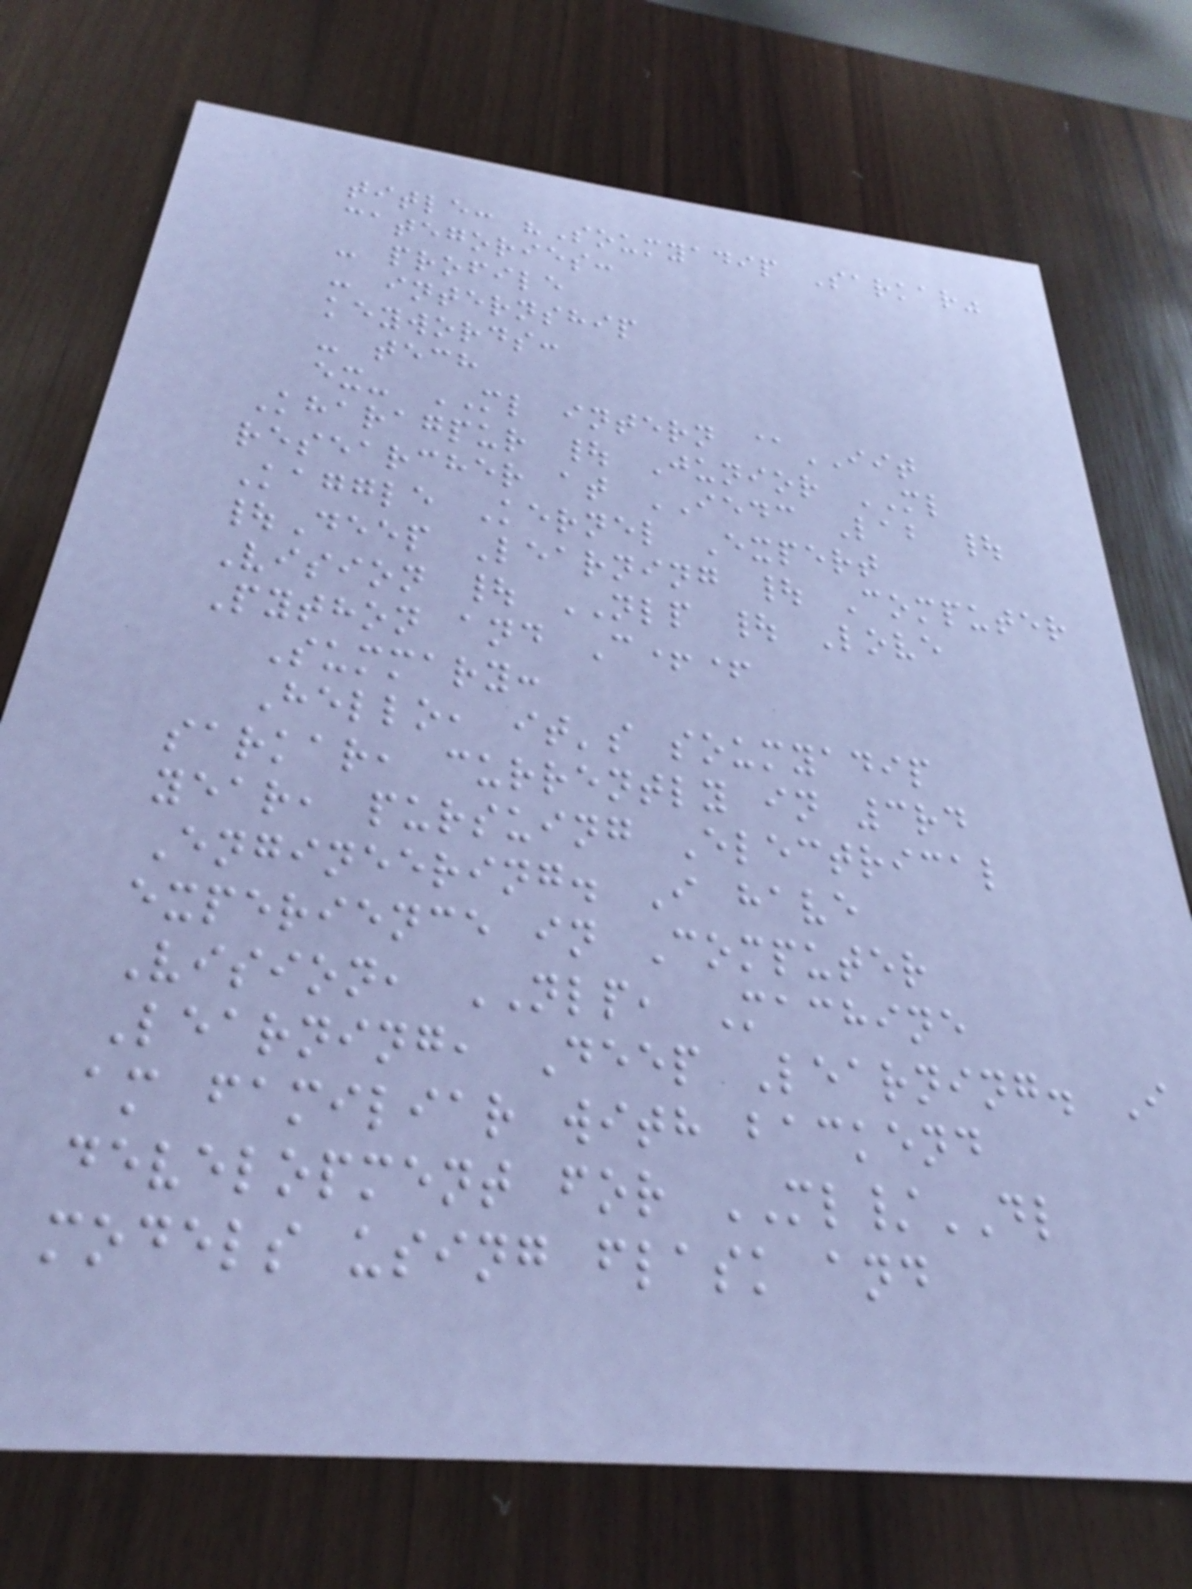title: "Soumyadip Sarkar"
categories:
- profile
- internship
keywords:
- tech
ex- ML intern @IIT
Kharagpur | Junior ML
researcher at IEDC Lab |
Kaggle Kernel Expert
|Deep Learning | Computer
Vision | NLP | Love
Python and C++
Summary:
Hello, it's soumyadip
sarkar, currently in 3rd
year, pursuing Electrical
Engineering. I have
experience in Computer
Vision, NLP, Machine
Learning, Deep Learning. I
am familiar with backend
development for ML/DL
models using flask and
